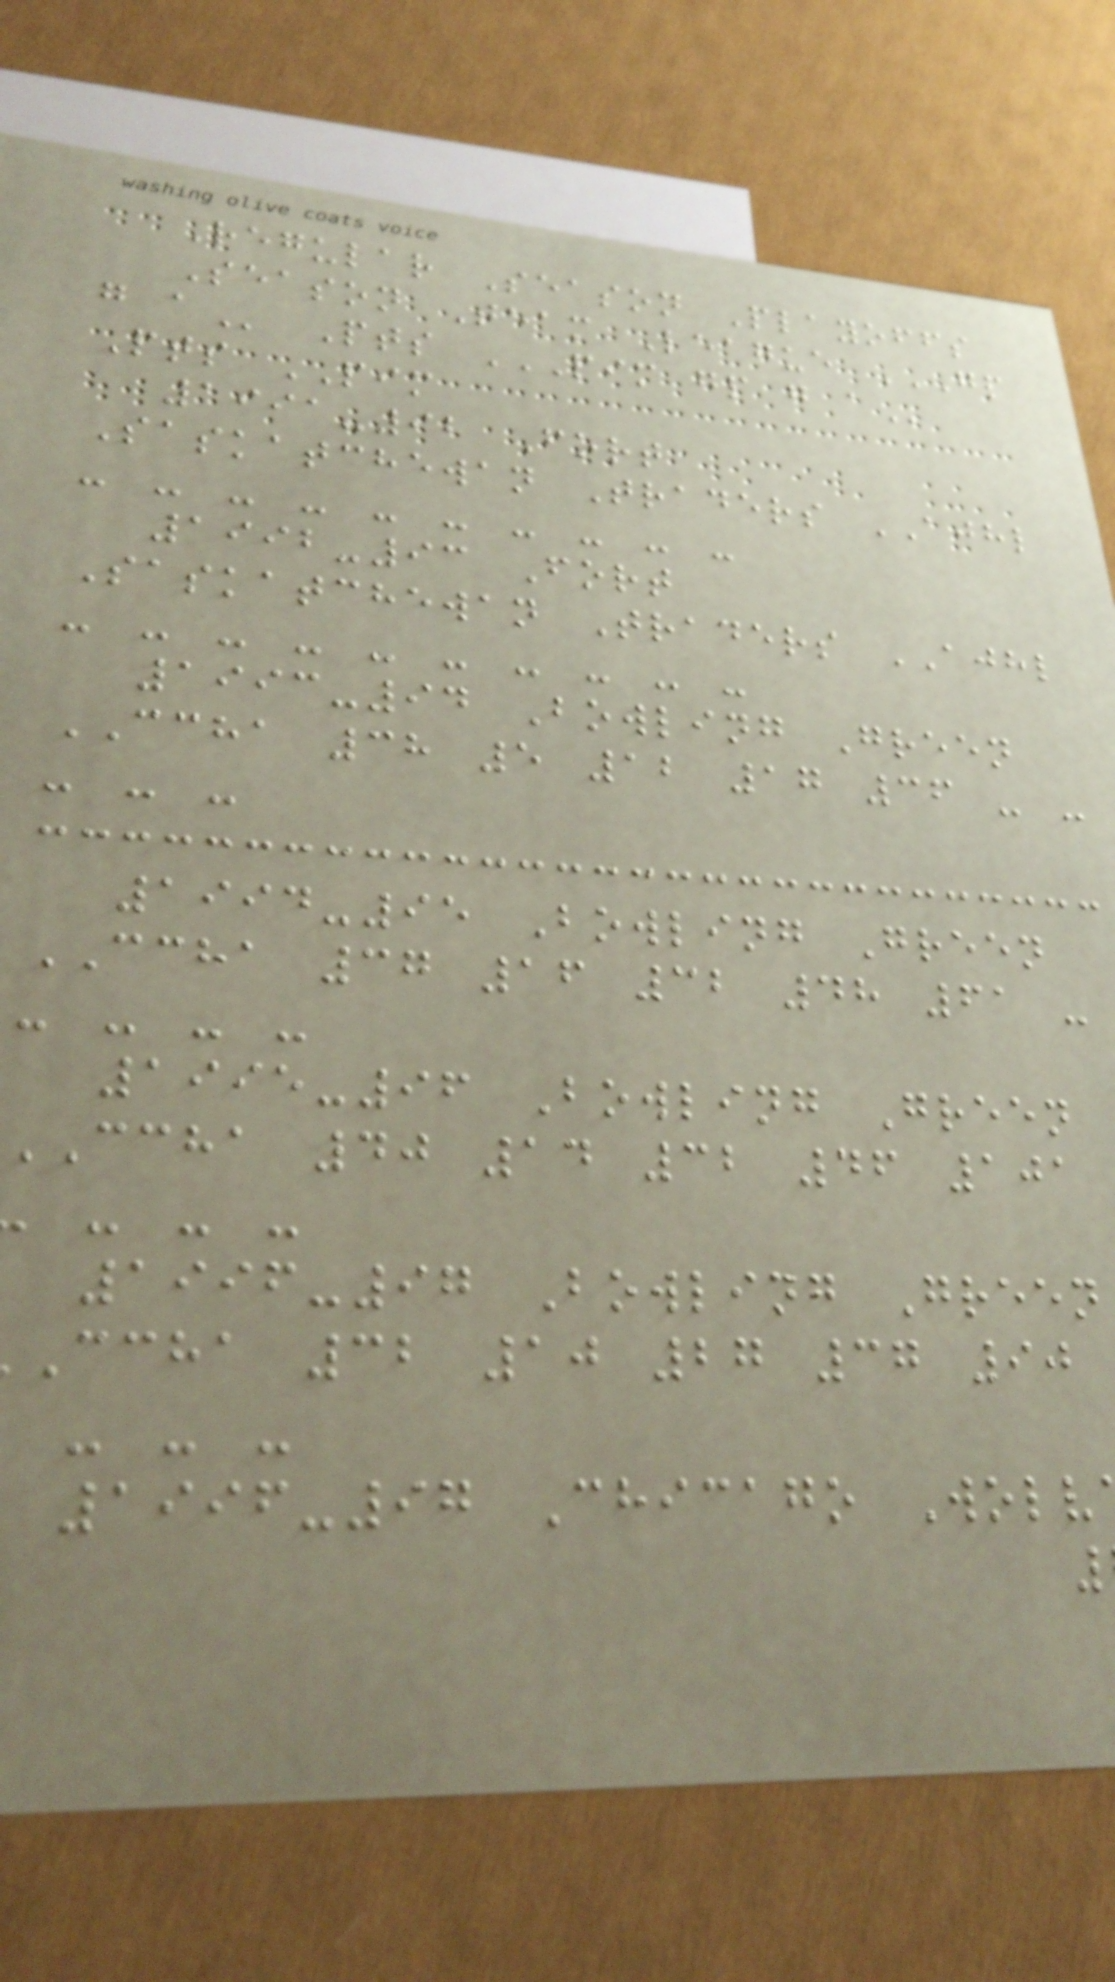Regular Season Playoffs
Season Team League GP
Pts PIM
1991-92 Fort
Saskatchewan Traders AJHL
- - - - - - - - - -
1992-93 Fort
Saskatchewan Traders AJHL
- - - - - - - - - -
1993-94 Bowling Green
CCHA 38 5 12 17 36 - -
- - -
1994-95 Bowling Green
CCHA 37 16 32 48 61 -
- - - -
1995-96 Bowling Green
CCHA 40 14 32 46 101
- - -
1996-97 Bowling Green
ccha 32 10 27 37 90
- - -
1996-97 Chicago Wolv
